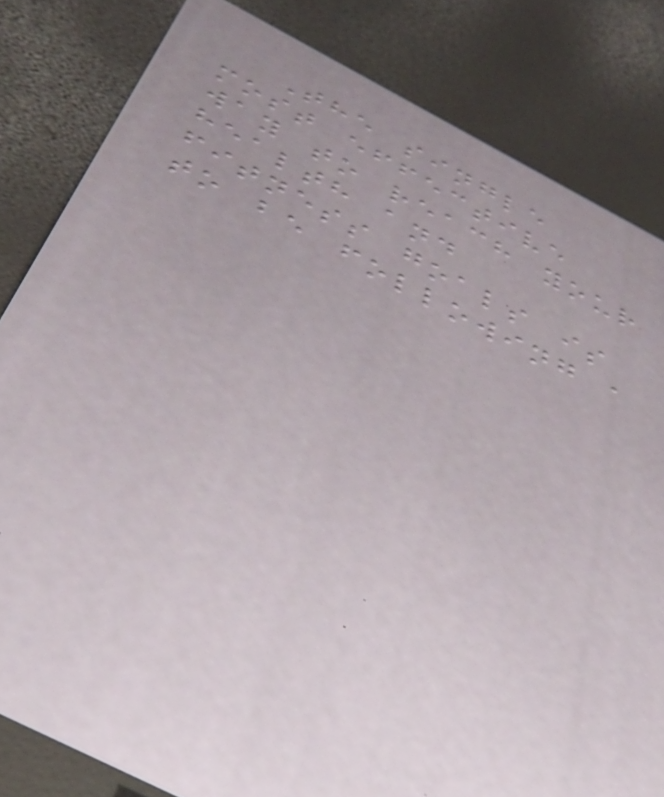The single
most effective
way to reach your
health and
fitness goals is
to be following a
